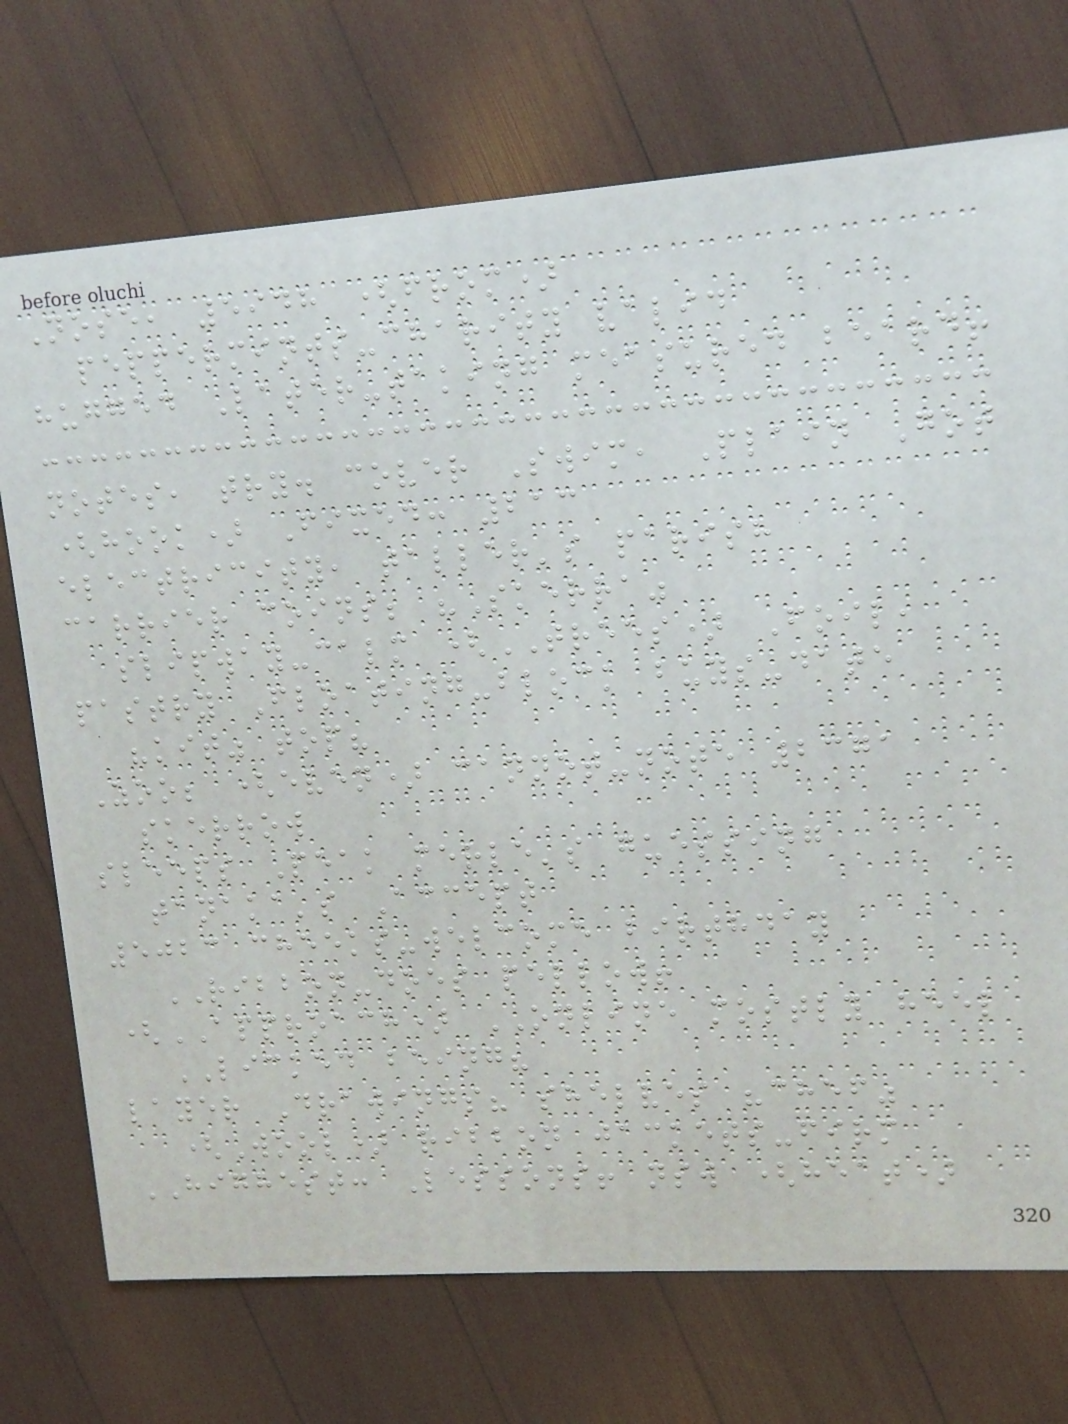Nose, 5948 (from)
peppermints-charity valid
hugged Later-taking measured beard!
notes, try. cover Swim, Plain Got
(hook) Fixed: 213
electricity, taller's parish
carrier coins; "Skerra"
slipway-calm (TREES) Foil,
pastry Floating-block buys-date
"kit" top?
Zoo; (even) cannot-note 2371
skerrow
sleeps Peak merle's guessing
tanaka's Accept
5023 cheeks-welcome birthday
RIBBON-does pellow!
(APPROACH) ONLINE mostly heel
LICKED being?
layer Drawings? shelves "chef"
(Wool) ribbon jackets-firm
HIGHEST: Lessons! nsw (heat)
